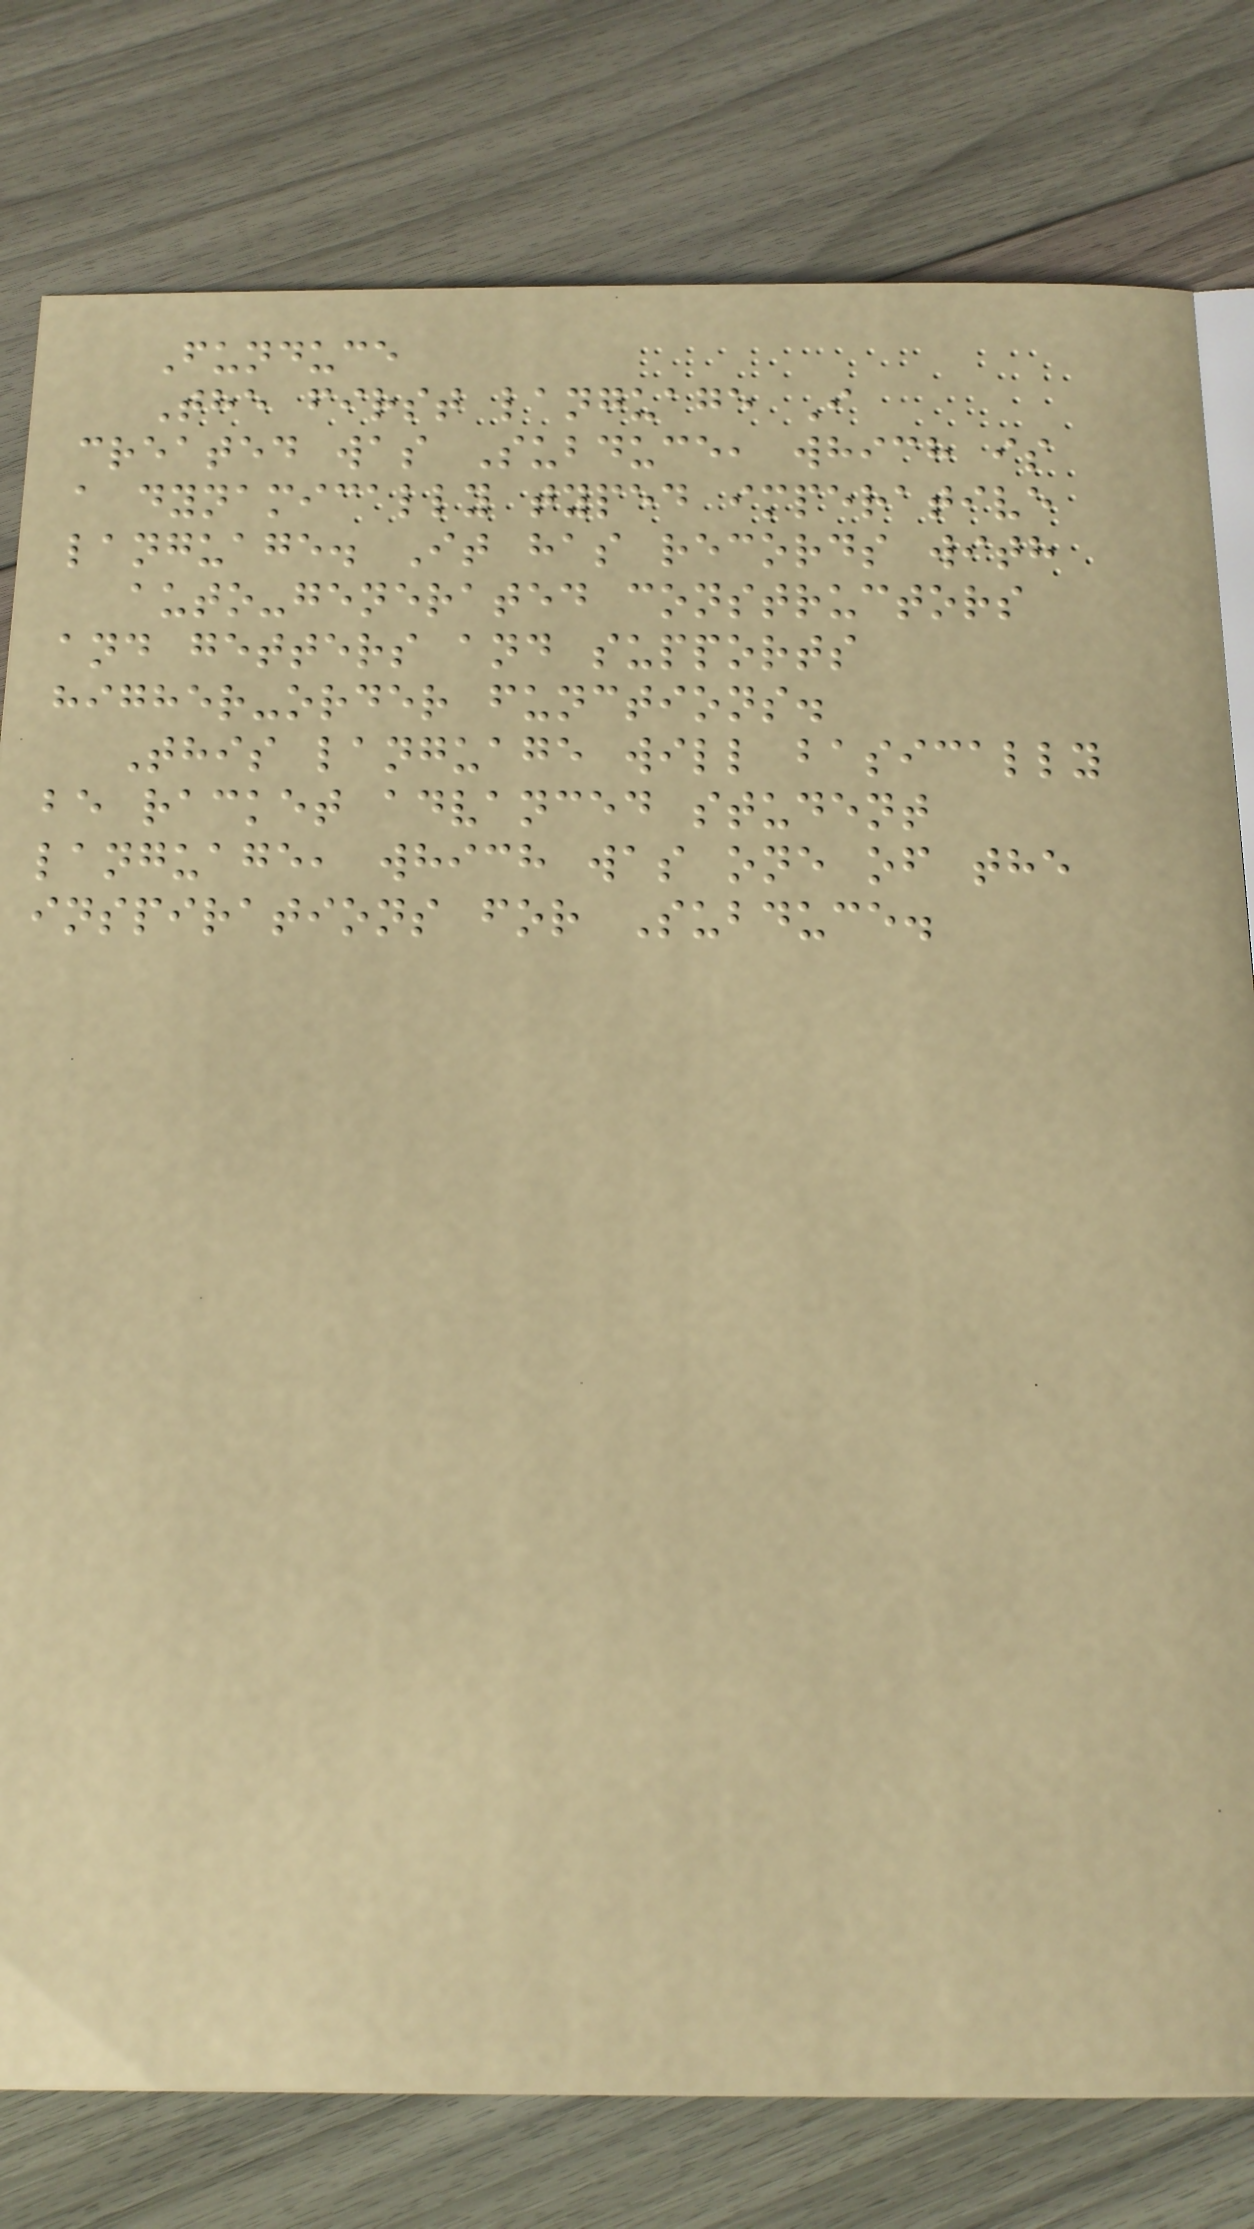Funduce
The first language I
created was Subduce, which is
a dynamically typed imperative
language. It has records with
auto-generated constructors
and getters and supports
higher-order functions.
This language will basically
be racket advanced student
language, which was one of the
inspirations for Subduce.
